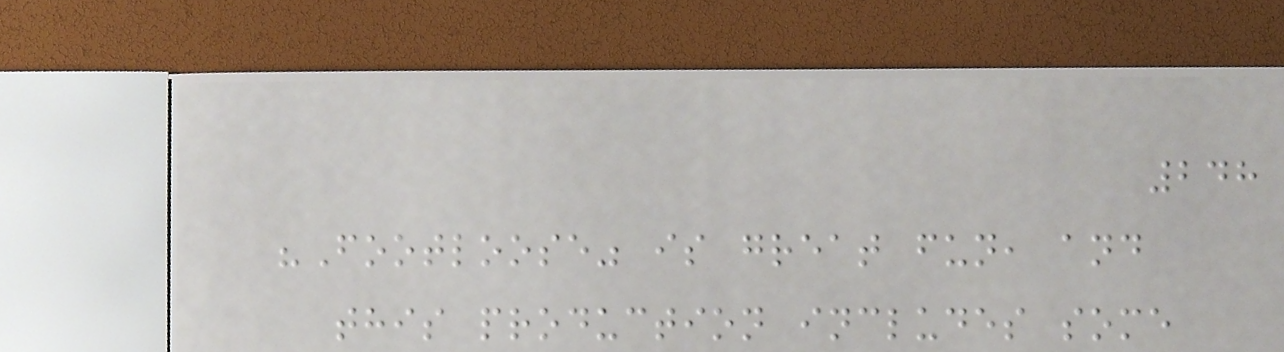248
"Footloose" is great fun, and
this production includes some
